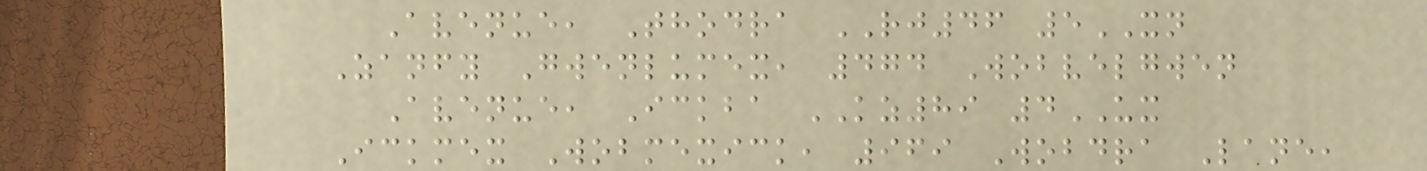Avenue, Thodra RJ46 5XN
Zanfy Gwenlumex, 474 Wobvelgwen
Avenue, Ickba KZ89 4UX
Ickmex Wobmexick, 969 Wobdra Lane,
